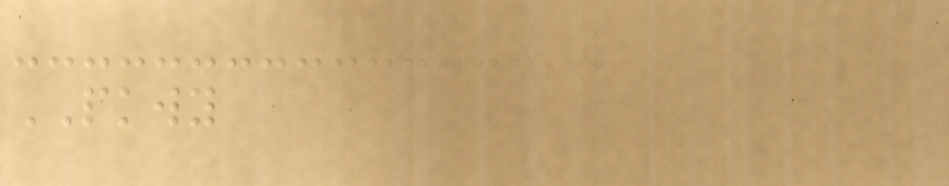PKWY
